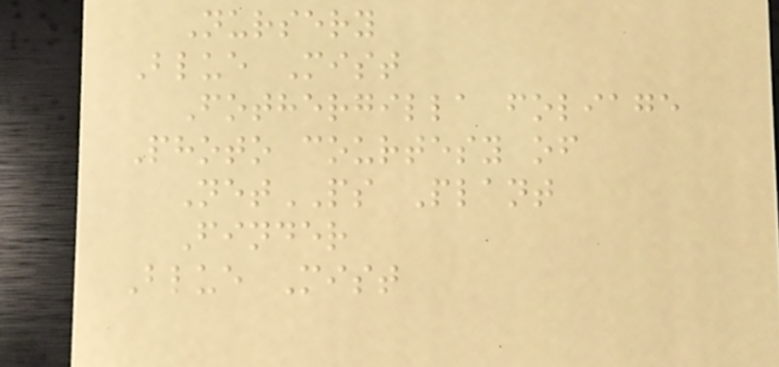Nursery
Blue Mist
Fothergilla foliage
Photo courtesy of
NetPS Plant
Finder
Blue Mist
